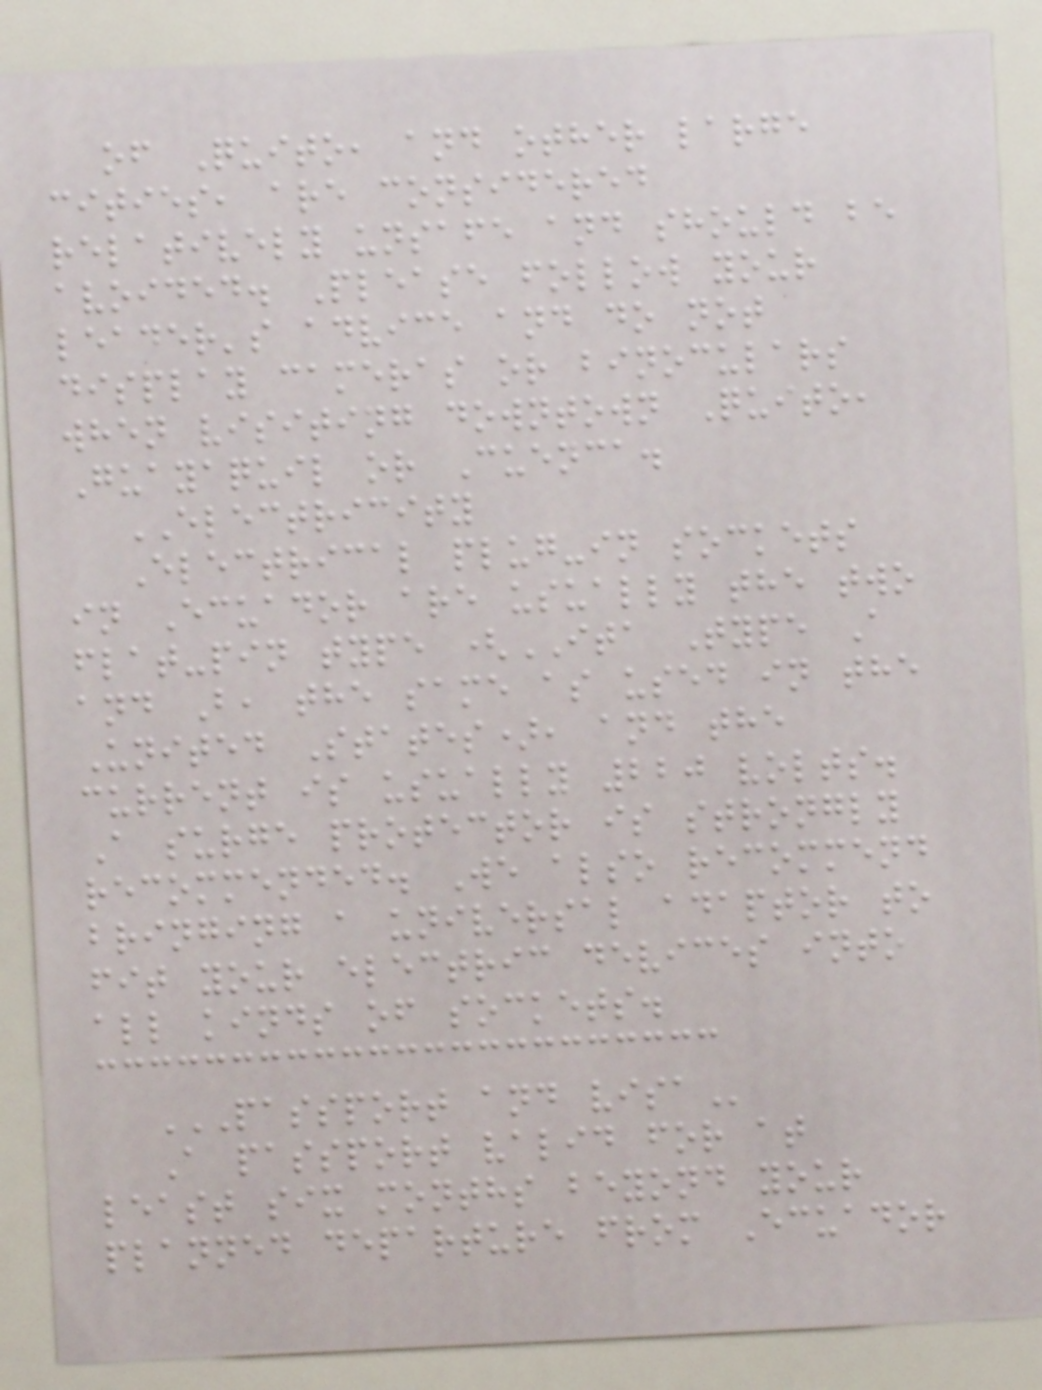of Quito, and other large
cities, are considered
relatively unsafe and should be
avoided. Please follow your
leader's advice and do not
display cameras or binoculars
when visiting downtown Quito,
Guayaquil or Cuenca.
ELECTRICITY
Electrical plug-in sockets
in Ecuador are usually the two
flat-pin type (ITA Type A
and B, the same as used in the
United States), and the
current is usually 220 volts.
A surge protector is strongly
recommended. We also recommend
bringing a universal adaptor to
fit your electric devices into
all kinds of sockets.
PASSPORT AND VISA
A passport valid for at
least six months beyond your
planned departure from Ecuador
